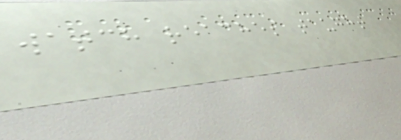watch reaches taught
